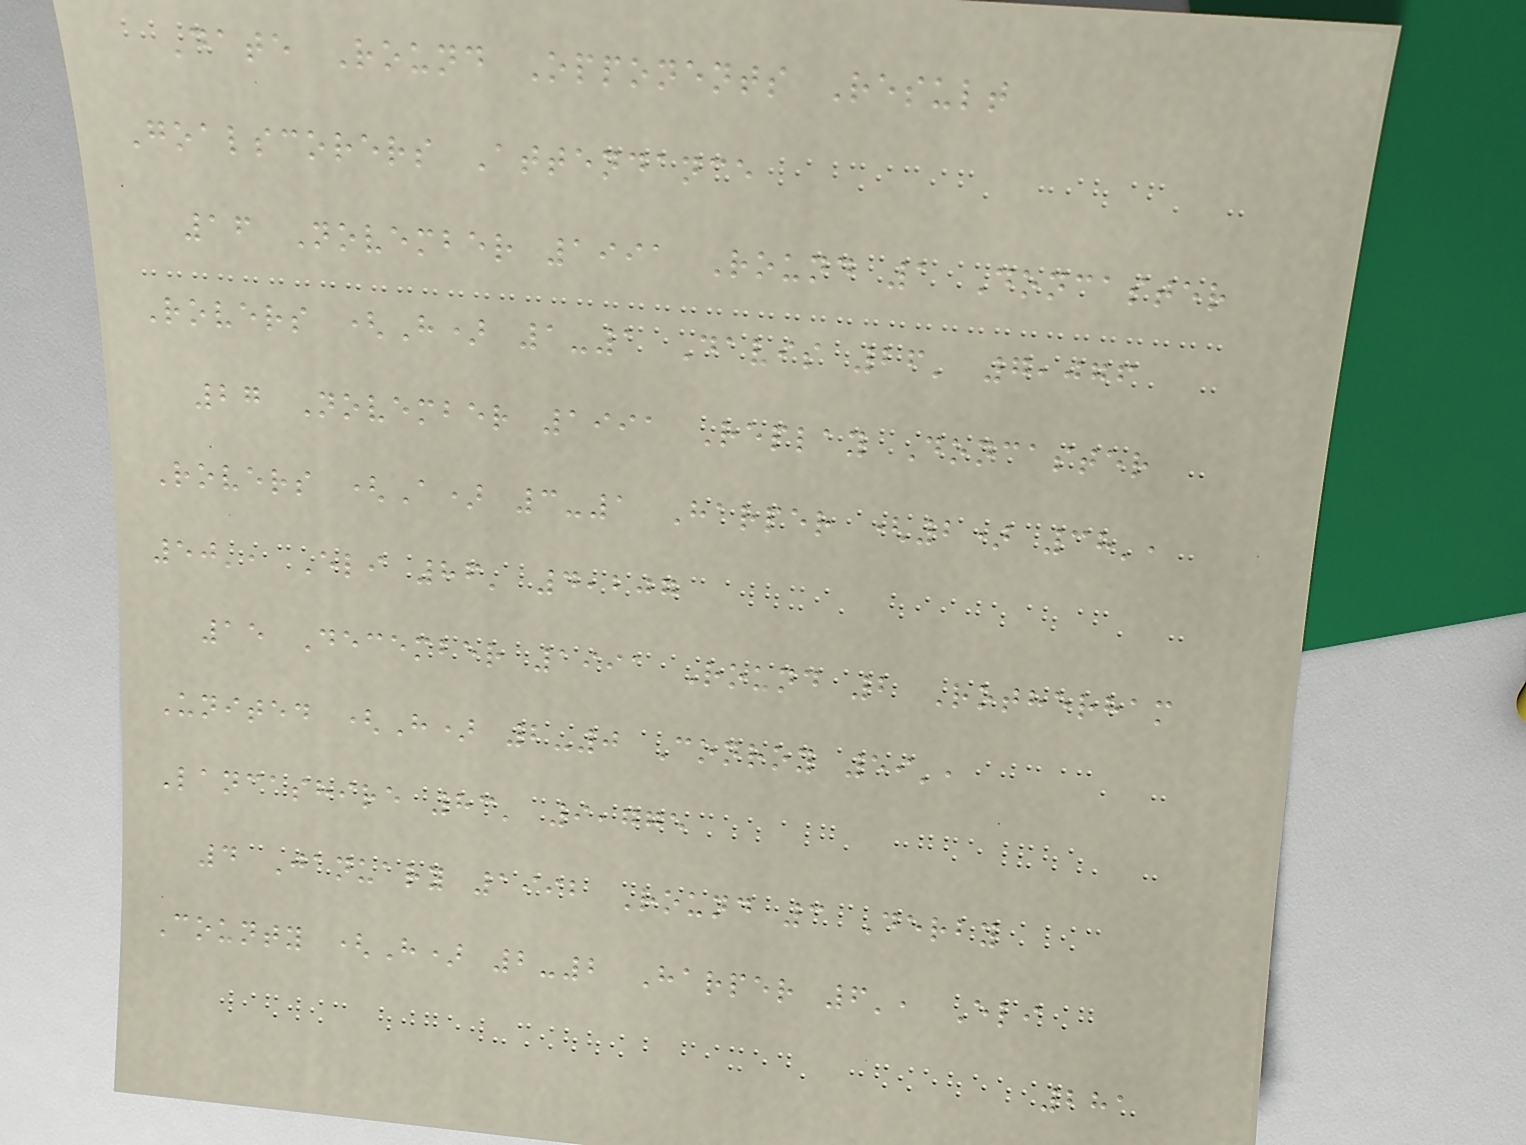Date Round Opponents Result
Goalscorers Attendance
16 November 1991 Round 1 Doncaster
Rovers (H) 1-1 Davis 26' 7,076
27 November 1991 Replay Doncaster
Rovers (A) 3-1 Harper (2) 38',
50', Eli 86' 4,207
15 December 1991 Round 2 Rotherham
United (H) 2-0 Conroy 59',
Lancashire 83' 9,775
4 January 1992 Round 3 Derby
County (H) 2-2 Harper 6', Eli
281
